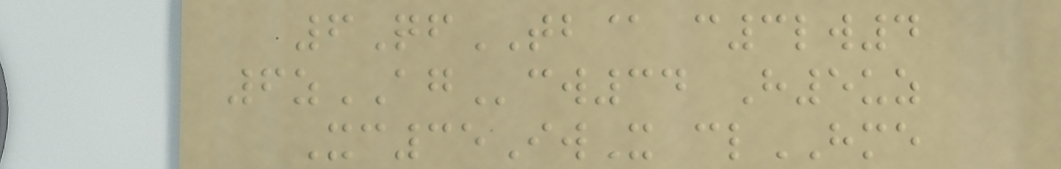6QfTB@ c3lw4
6zAGcw34 H5uz
Xc35IwX clHME
